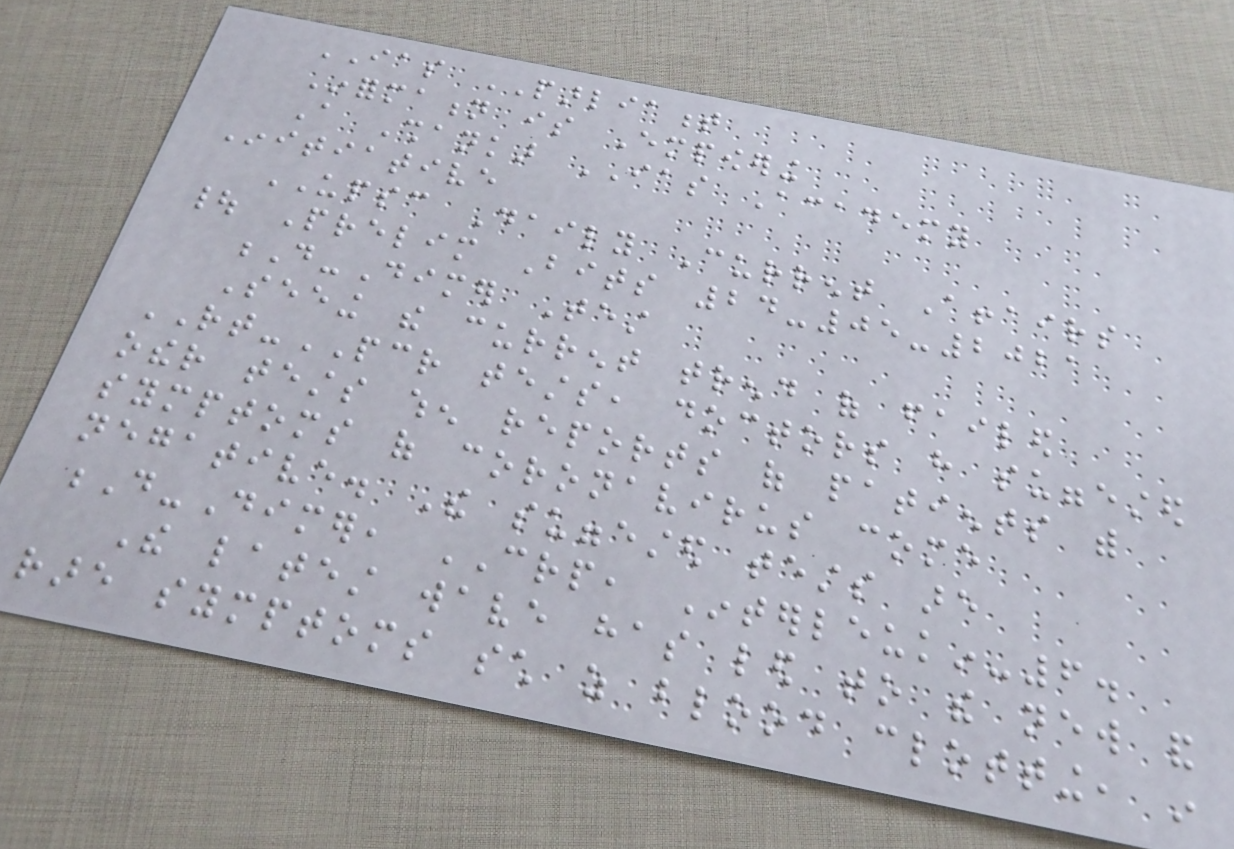IAS PARLIAMENT
Information is Empowering
A Shankar IAS Academy
Initiative
UPSC Daily Current Affairs
| Prelim Bits 24-05-2021
D-Dimer Test
Seeing the current trend of failed
RT-PCR tests, doctors have suggested
other tests when reports of patients with
symptoms of coronavirus come
negative. The suggested tests are
D-Dimer, CRP, Interleukin-6.
The latest wave has led to the new and
rare symptoms such as blood clotting, in
